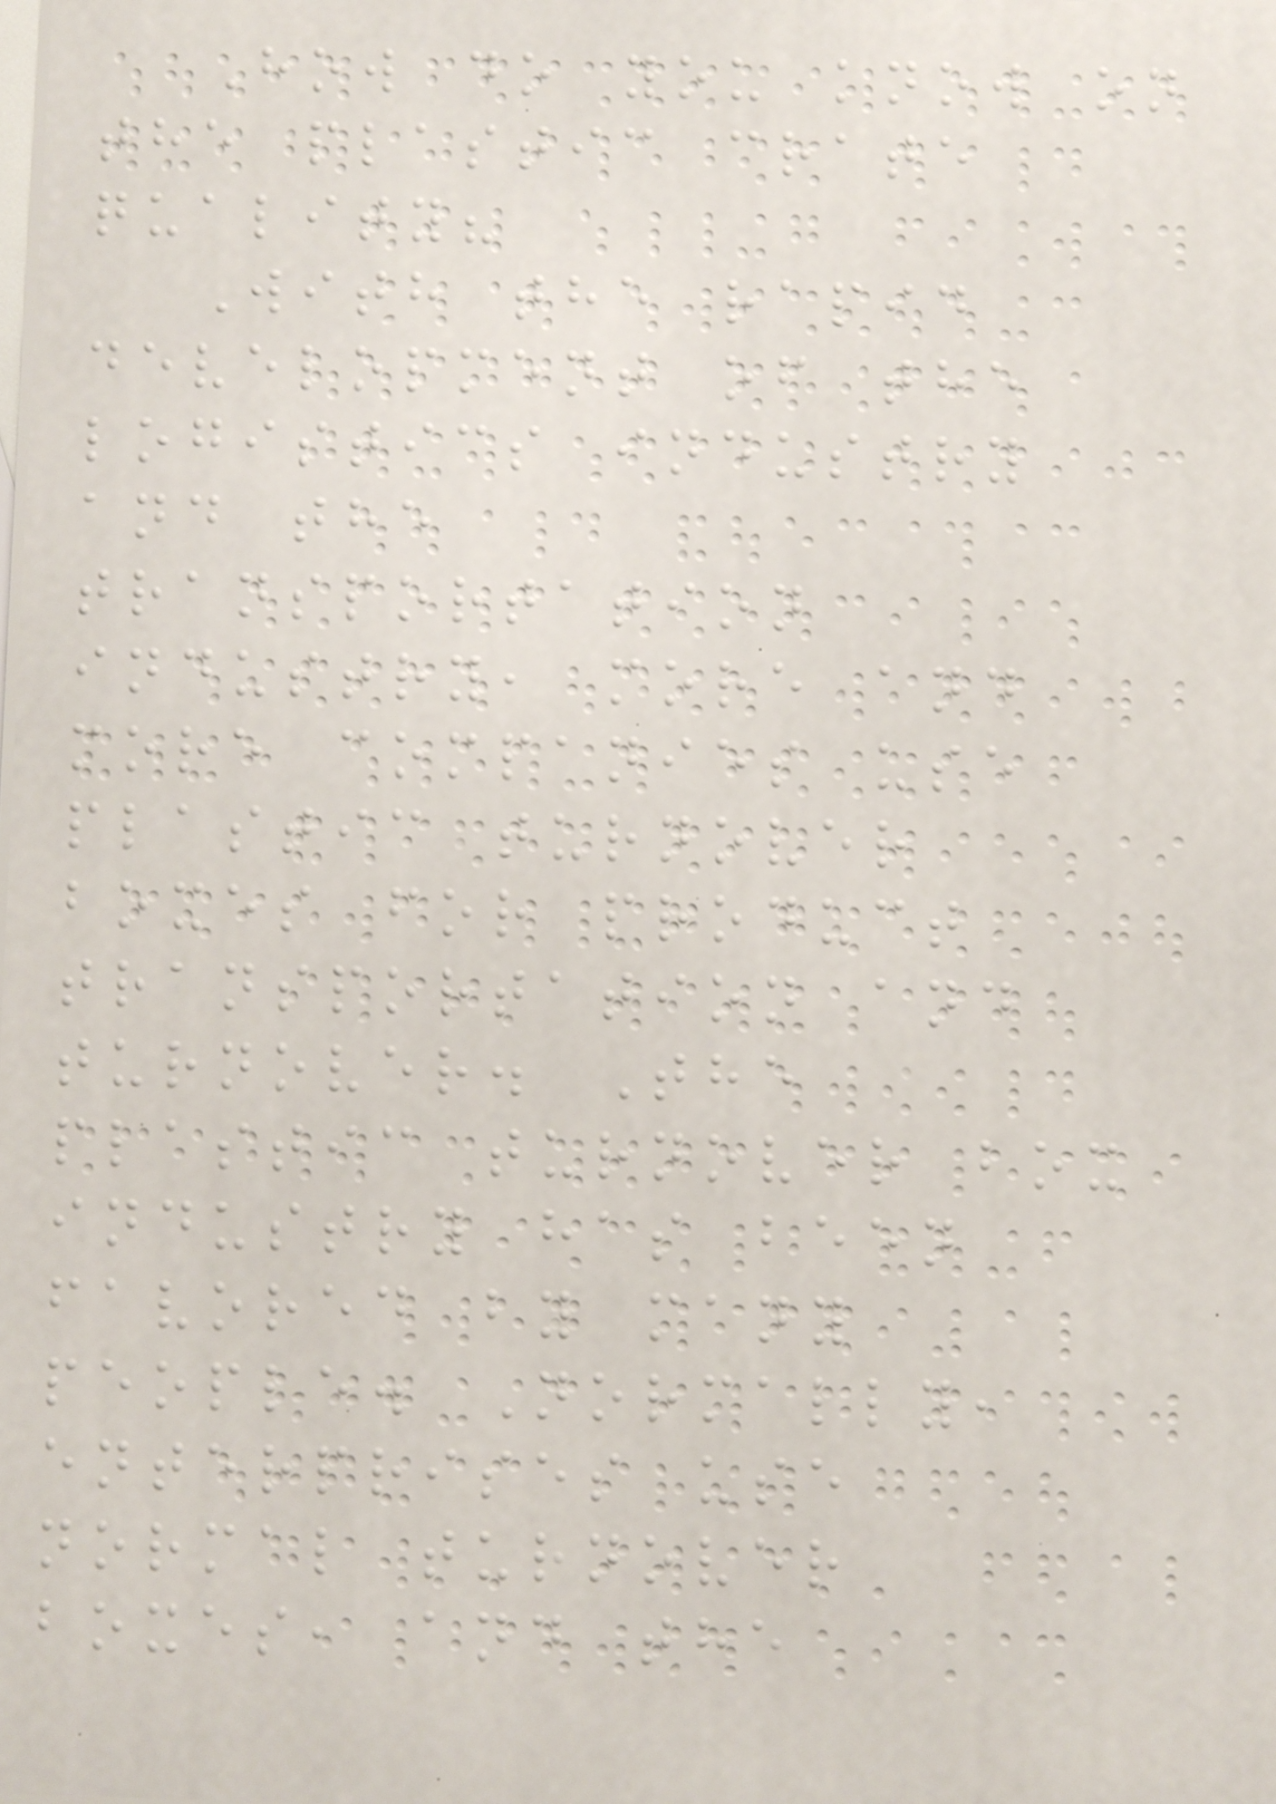How do you know on
the plastic crate
quality?
With the rapid
development of the
logistics industry
and the
transportation
industry, more and
more companies use
plastic turnover
boxes for product
transportation and
turnover. The
plastic turnover box
industry has been
favored by many
people. Normally,
enterprises use
normal turnover
boxes, and the
